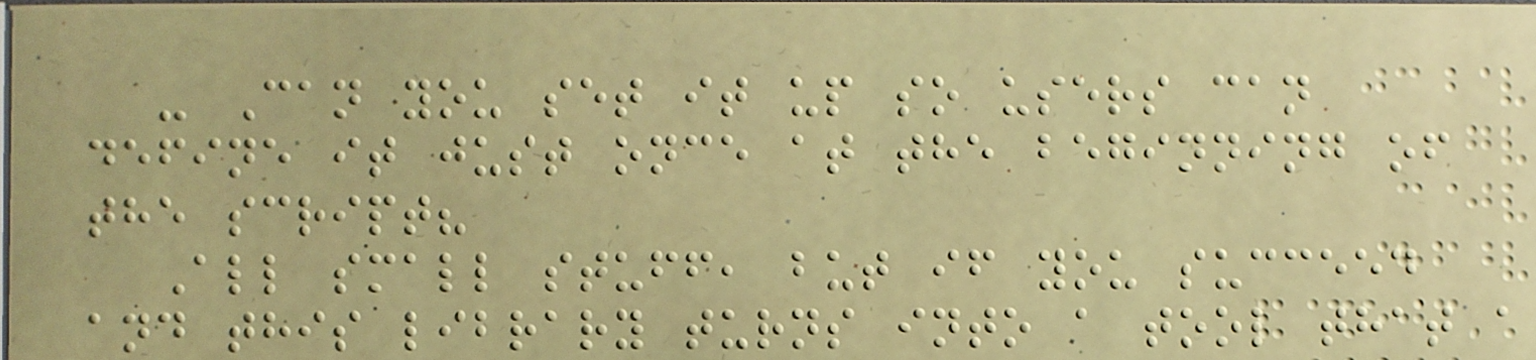- Can you set it up so users can
define it just once at the beginning of
the script?
All small stuff, but if you succeed
and this library turns into a tool that a
